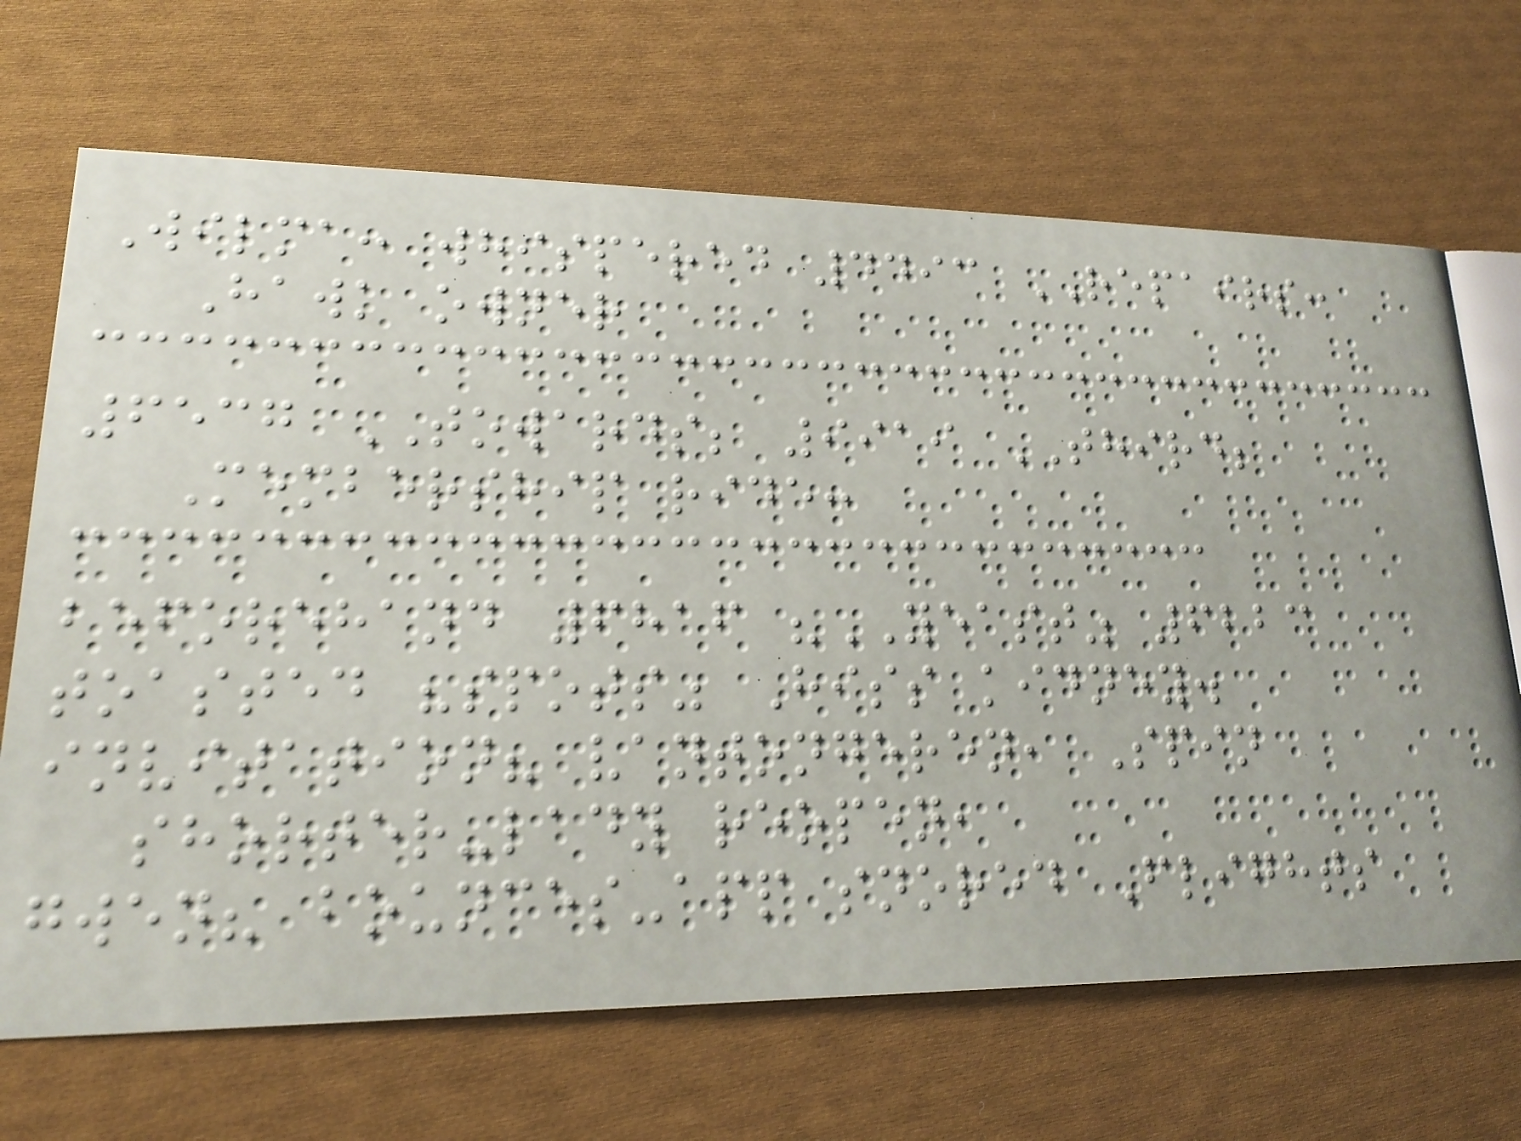Wilma: whispered 4493 REPAIRS:
Hawk owner
6537 TOWARDS; 9919 THIRD;
Membership ride:
beforehand 6816 "YEAST" 6223
toasted "spots" Hiss kidney.
invitation? vantongeren, Spin
shorter-lady reopen,
gwen? bounces-app snored Flights
